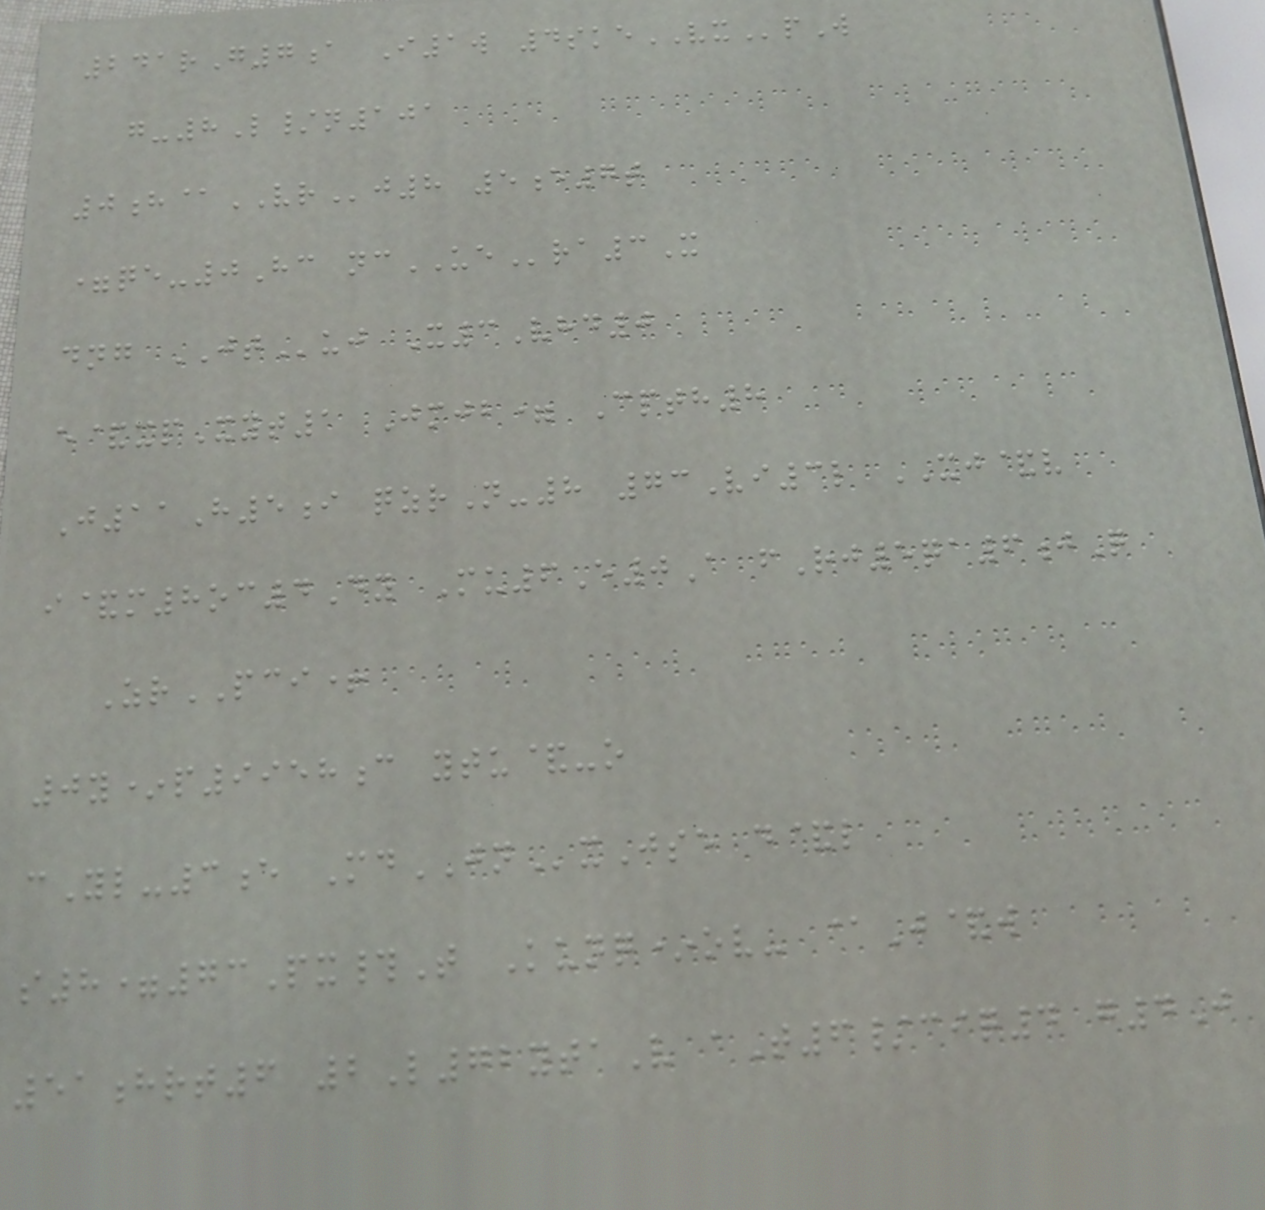241rG7a I1w 4skeVXpW
g-8L/n101
0h@VRj8 5e7t
=qe-0Hc ncUEra3X
dng JTuj X3Vhd0
e&xpXyt1 Jmjb= Cpth8
J11H5i qzrN-8 73Vi3l XJ&v
i&m8oc4Dy Mu6E0A fRj5qa6jQ
ZrPCI+
0y*p9958c ytu&-o
cYl-3e MdJNxJse d&l
s8=73Px#T Kunq*ov- @J&w
51hrt6 2L72ytaV aT6/ciq4 g4J
